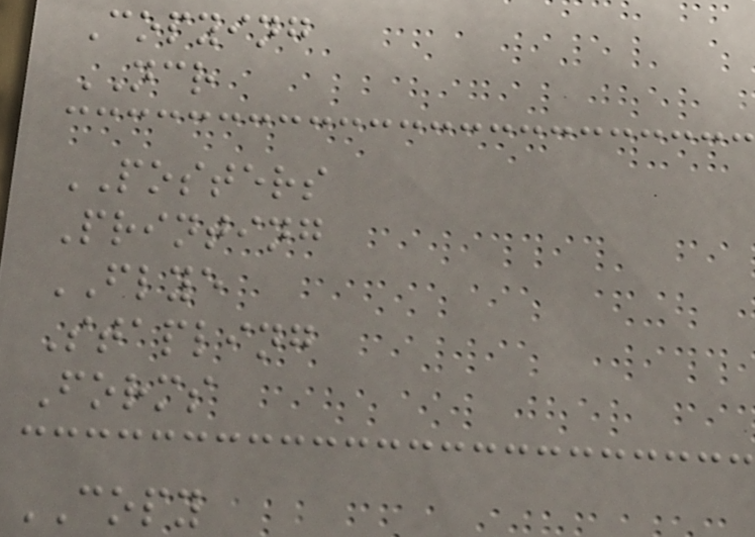Copying
NCR
POSTERS
Printing
FLYE
Stapling
Forms
COPY
